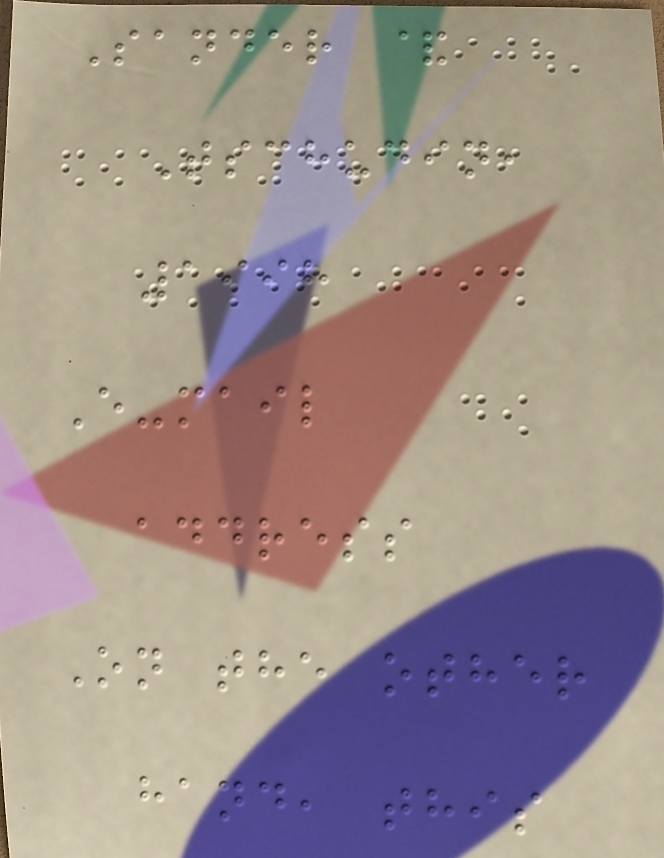Sander &
Tschudin,
1998
E-mail
address
On the other
hand, this
